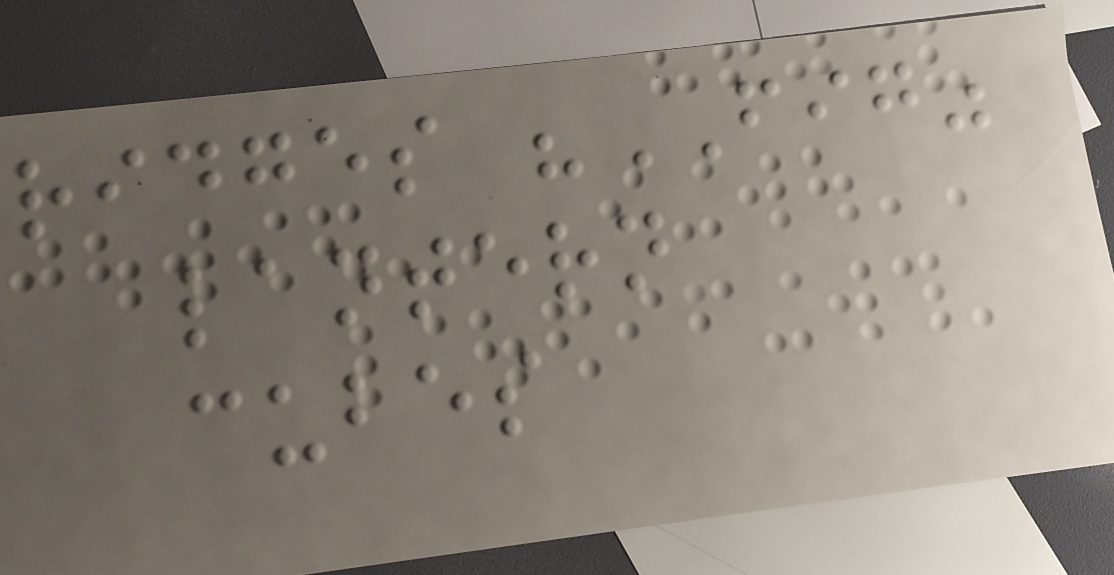ridges "FIG"
lantern
cubes
